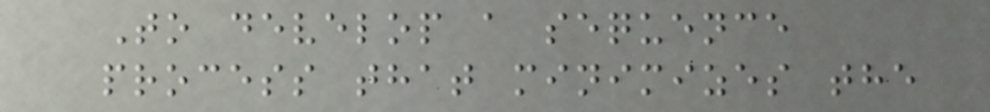To develop a sequence
process that minimizes the
